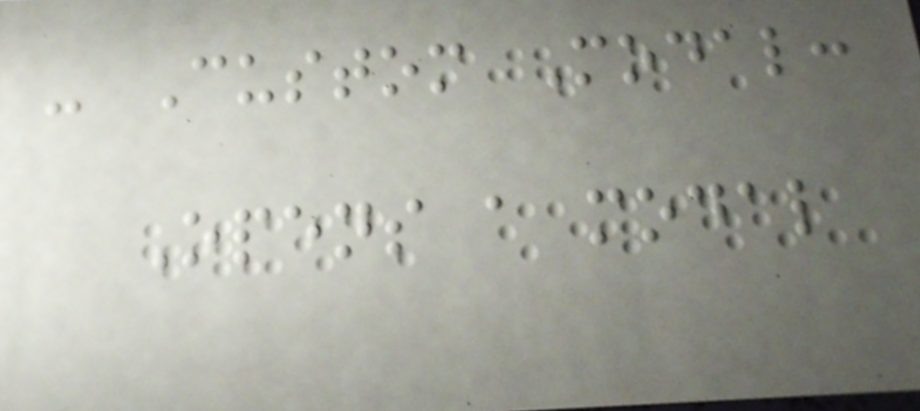- Custom Modal:
Opens a modal
